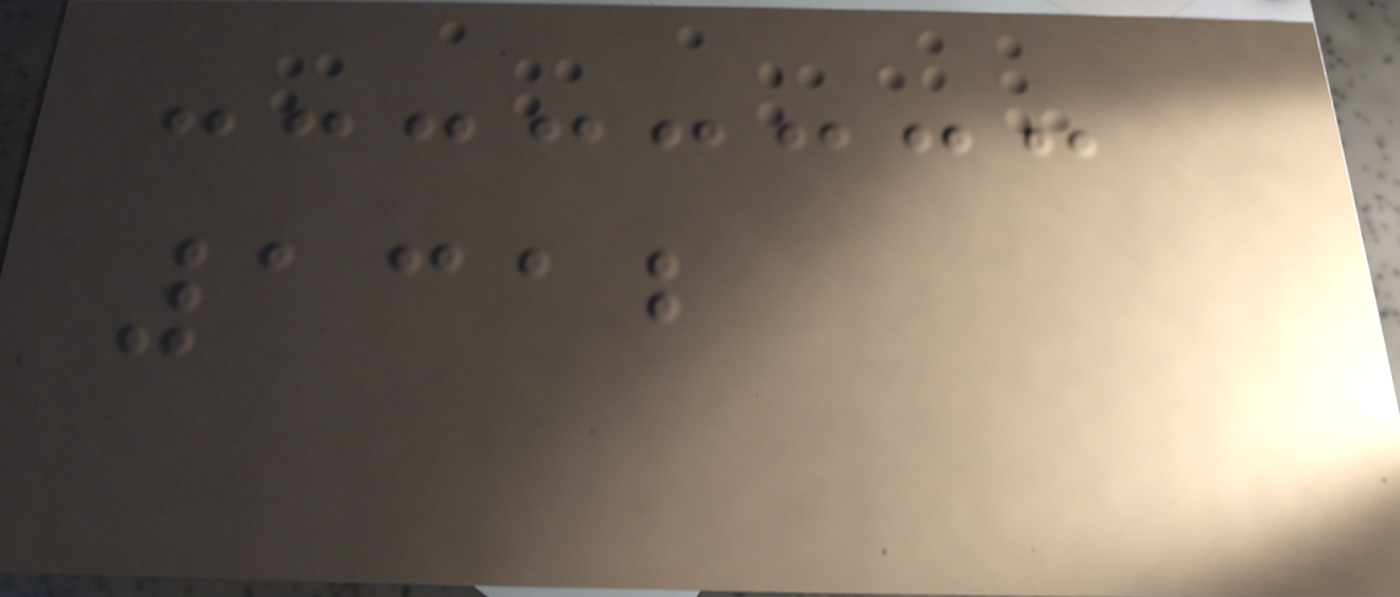1312
